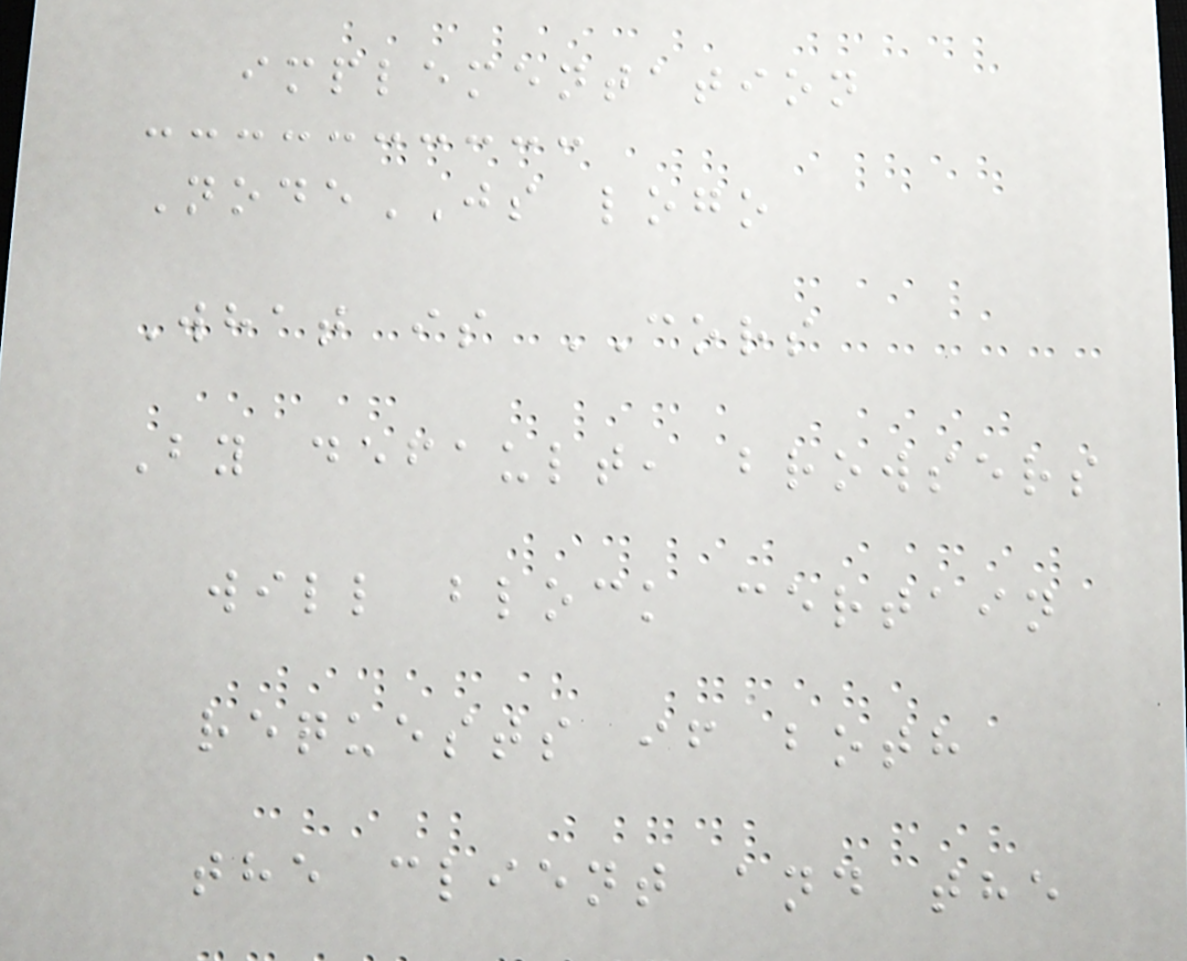implementation
NodeJS logo
What is CORS
By default, browsers
will block certain
requests if both
the client and the
